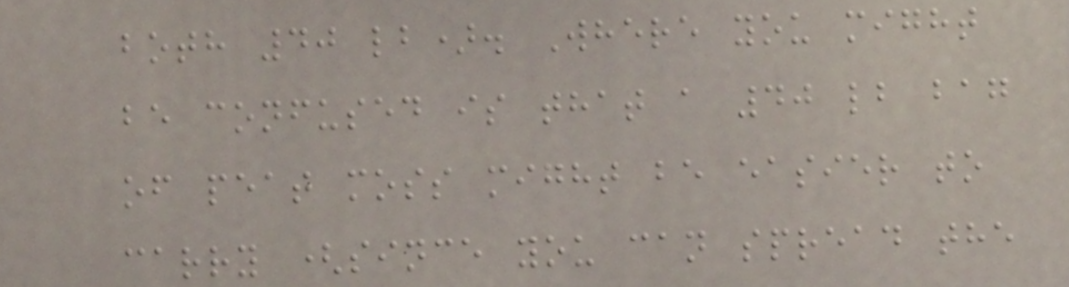both 40 lb). Where you might
be confused is that a 40 lb bag
of peat moss might be easier to
carry (since you can spread the
